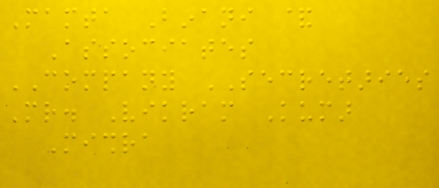Mamta Binani &
Associates
COMPANY SECRETARIES
Mr. Vikram Kumar
Mishra
